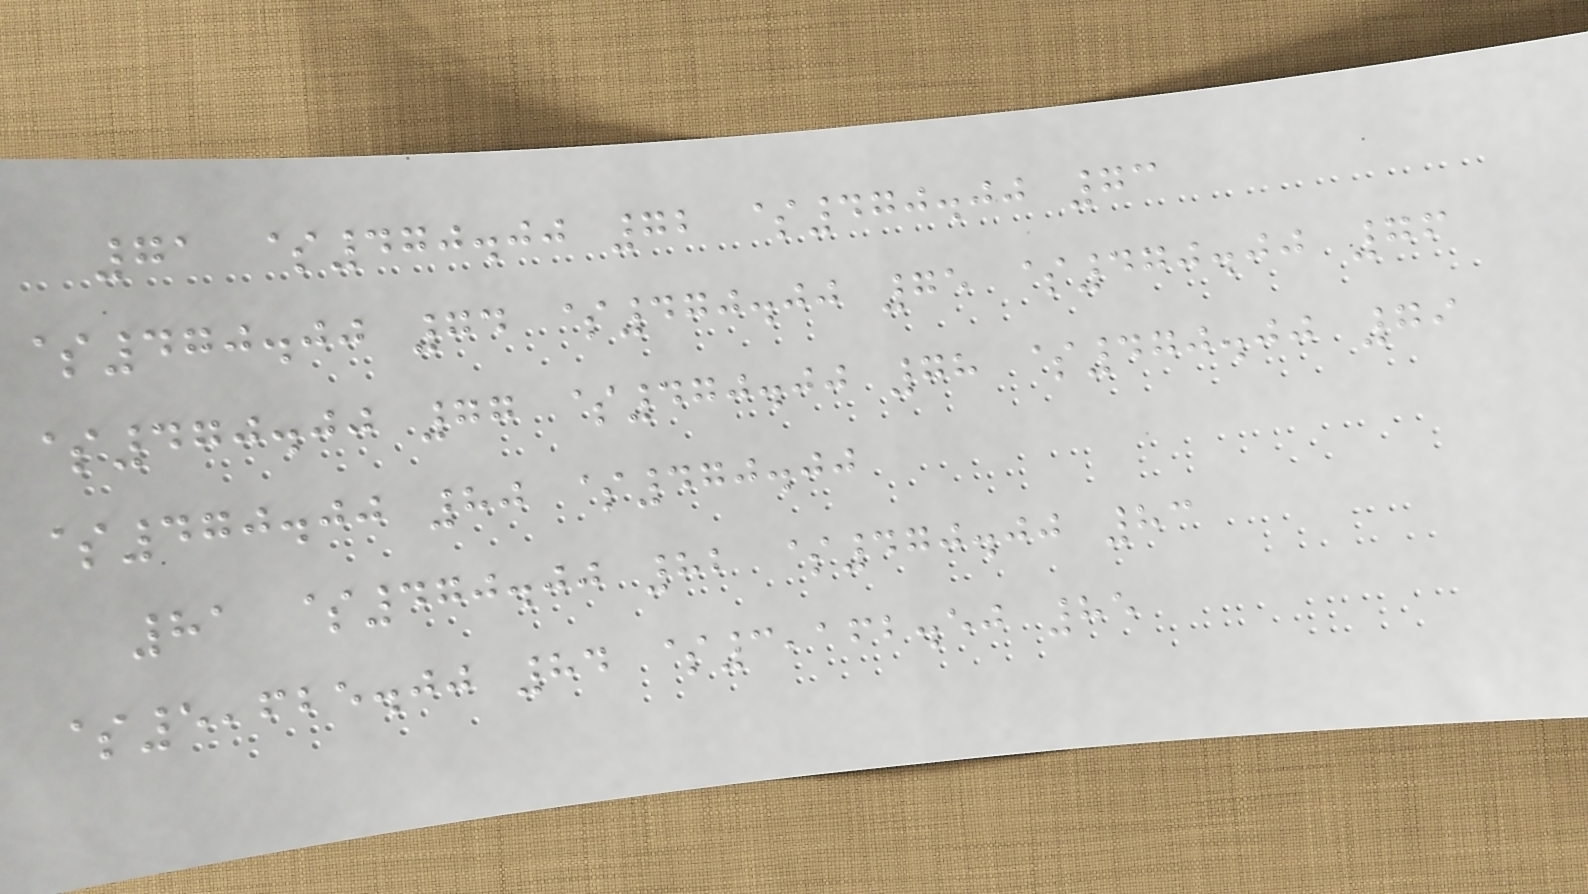71 $470.00 72 $470.00 73
$470.00 74 $470.00 75 $470.00 76
$470.00 77 $470.00 78 $470.00 79
$470.00 80 $470.00
81 $470.00 82 $470.00 83
$5,625.00 84 $3,162.50 85
